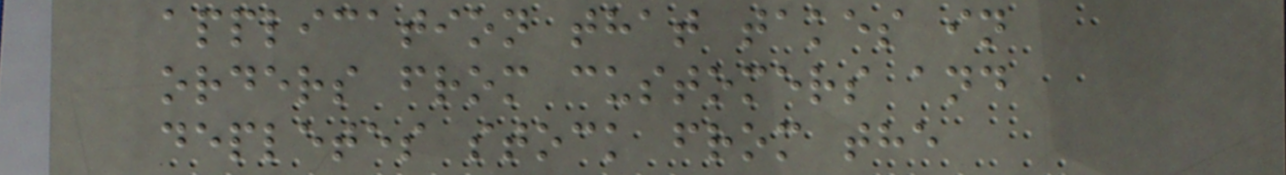application that takes in
orders from customers and
depletes stock from the
